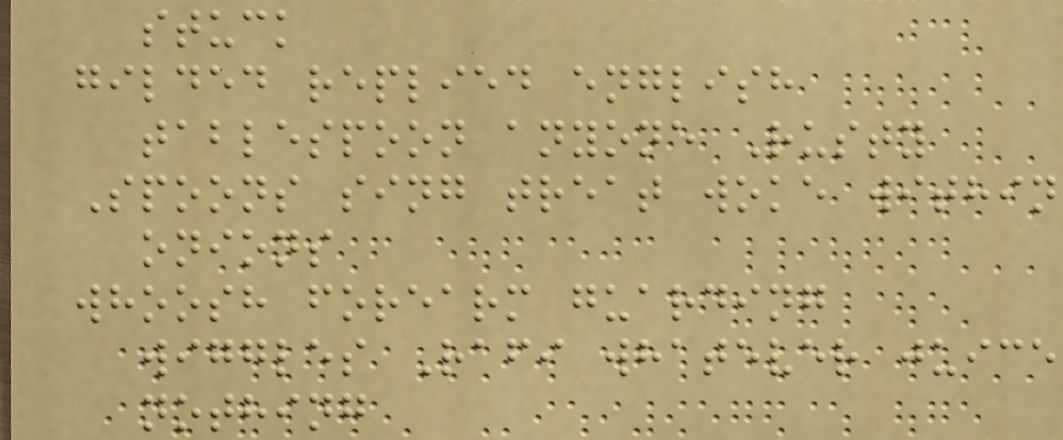stuck
gilded replied english
tablespoon anyone Rusty
Spoons sing treat woke within
onions
whoosh forearm guarding
wiggles Rafi whatever juice
nothing
